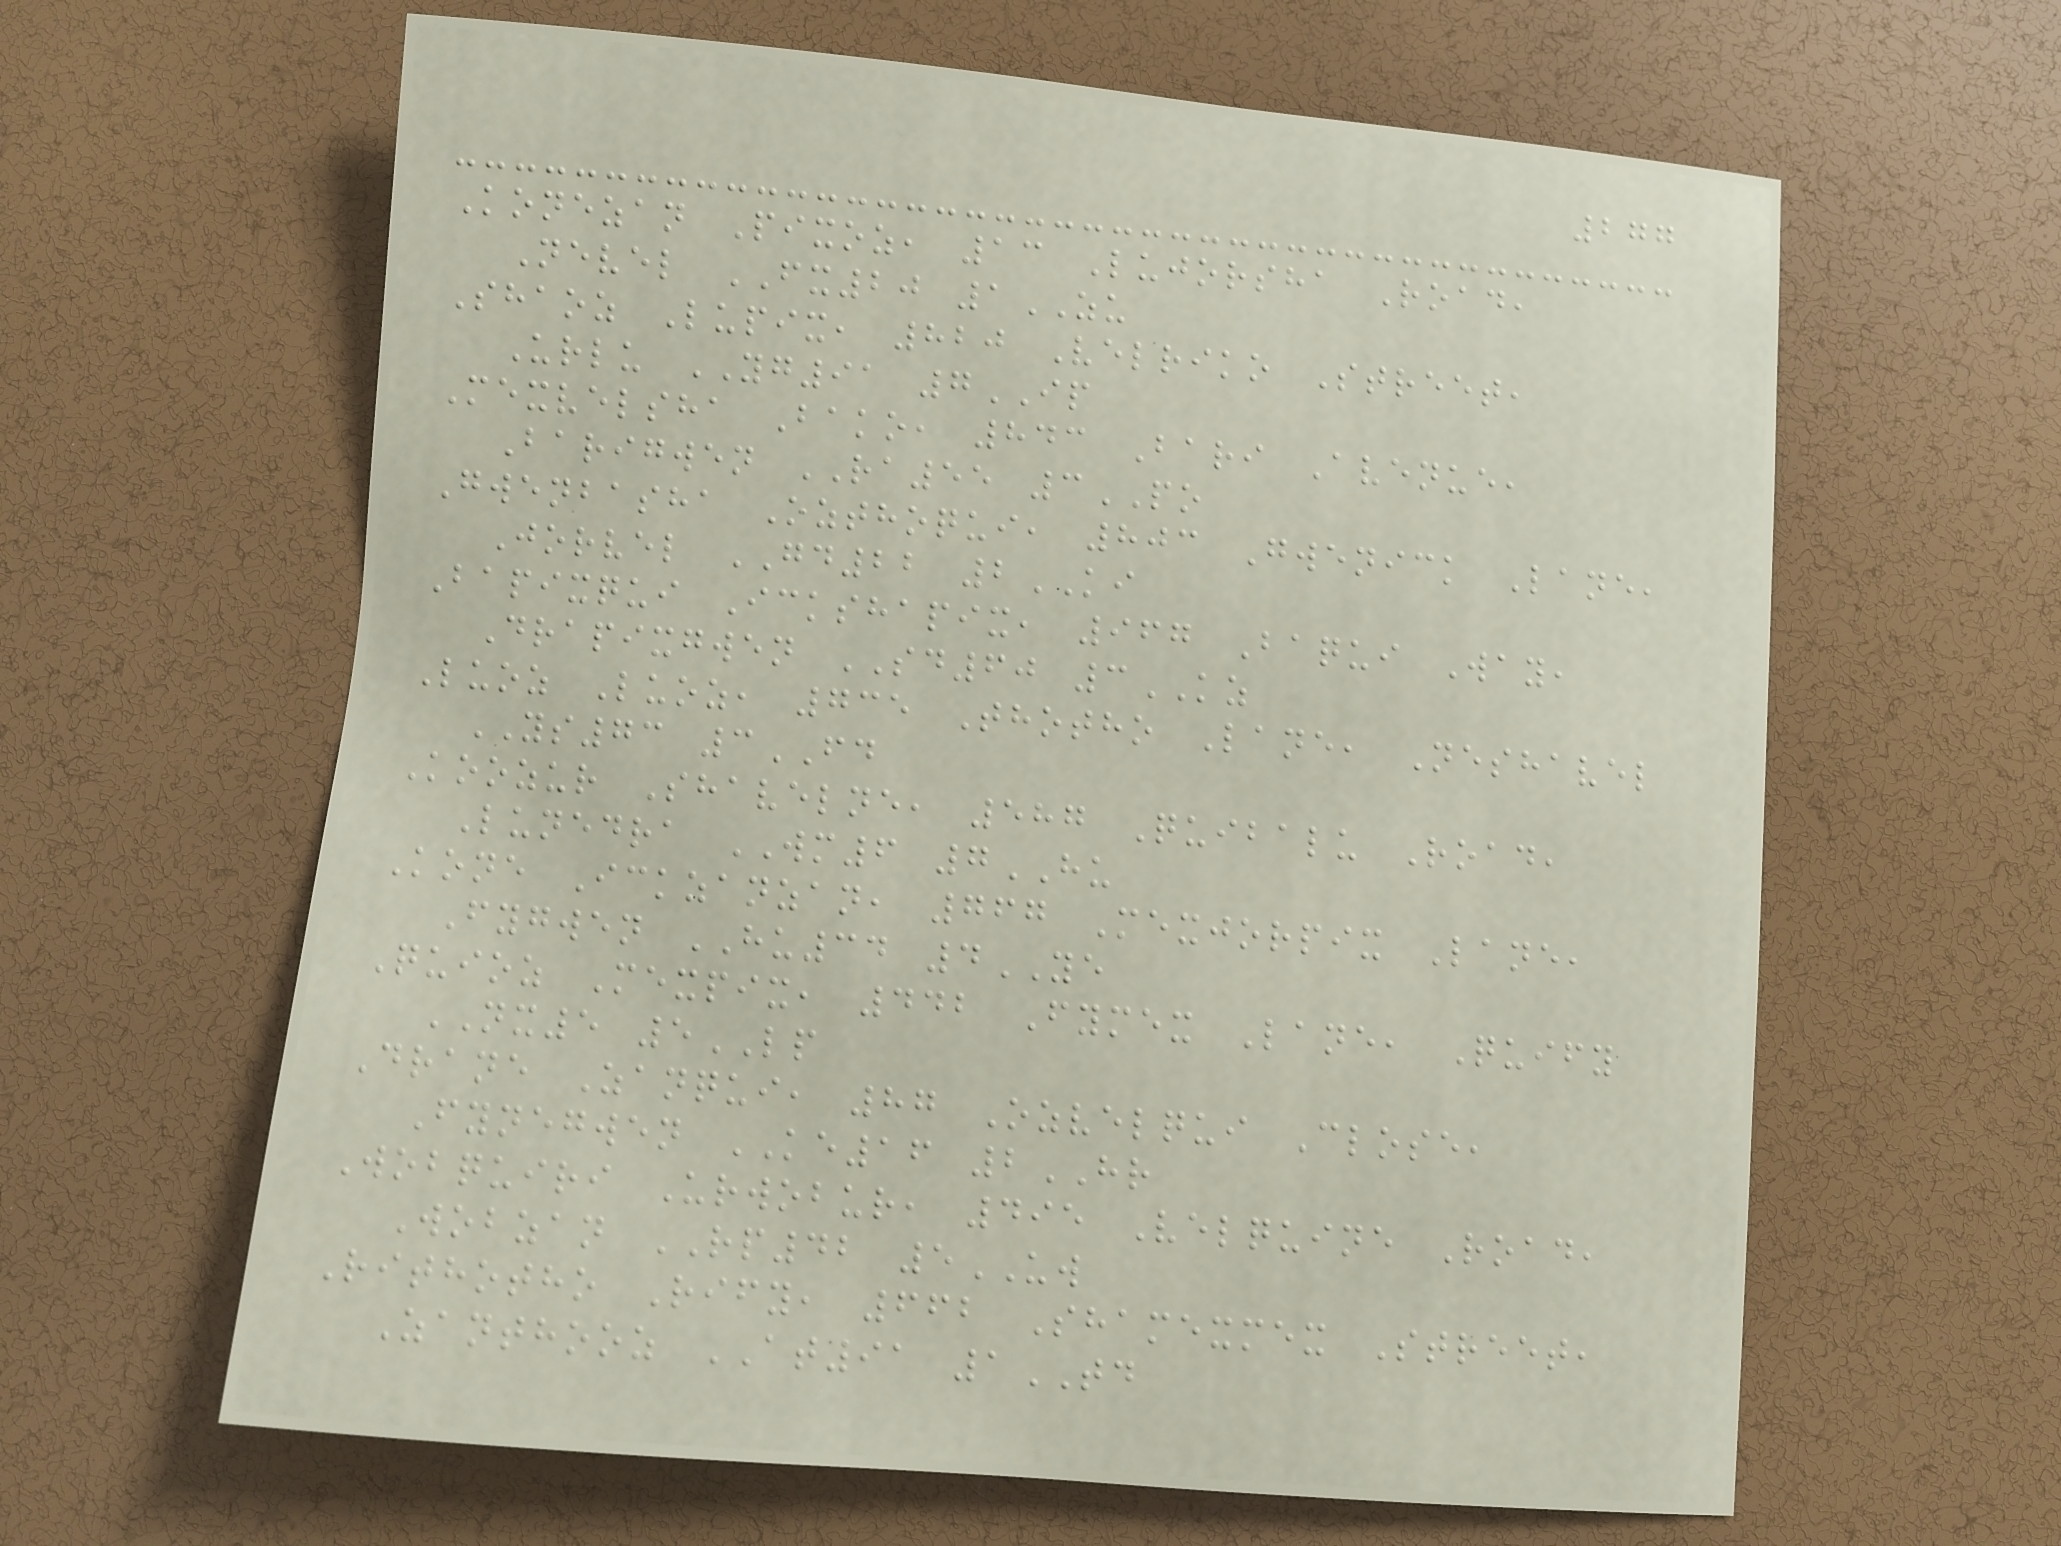277
Konezan Pixoz, 13 Lujorsha Road,
Nevel FX20 1ZU
Shaoz Lupix, 820 Velriko Street,
Urlu YG91 7IP
Mexvelsha Bako, 843 Bari Avenue,
Barigwen RA55 3PO
Gwenbasha Ozthoqui, 803 Gwenick Lane,
Jorvel GD22 2KI
Bapixqui Ickshapix, 967 Baqui Way,
Drapixgwen SD60 3KZ
Luoz Luoz, 735 Thotho Lane, Neshavel
YS73 3FD
Koozur Shavelne, 587 Quibalu Road,
Lunedra WM6 7HU
Kone Ickzanzan, 767 Mexjorpix Lane,
Fygwen HU34 4YE
Quioz Mexpix, 442 Fymex Lane, Quify
NX5 5LP
Drane Zanqui, 87 Ozvelqui Close,
Fynegwen KE16 2HR
Wobquiri Urwobur, 495 Velquine Road,
Wobzan RP42 5UW
Rithotho Rify, 662 Shamexmex Street,
Zanthooz AT91 1TD
